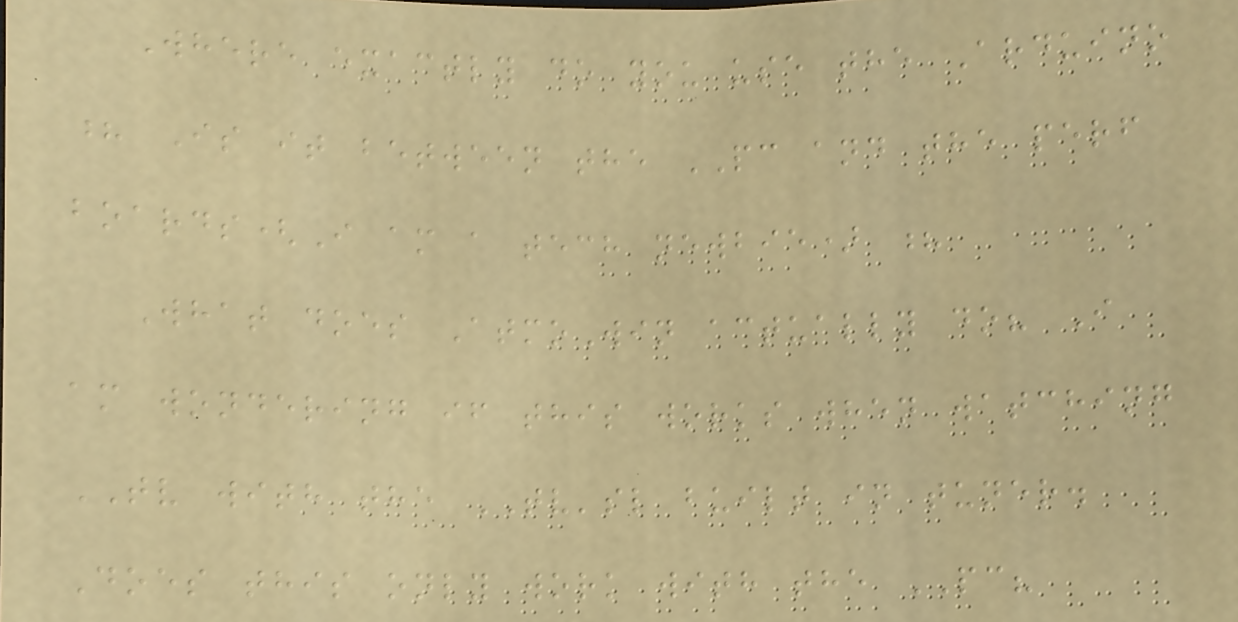Where exactly do you use the Arduino
? Is it between the PC and the perf
boards(I am a tech newbie) ?
What does AtmoWin actually do? I
am wondering if this works when watching
TV with the TV'sl built in tuner.
Does this only work with the PC?
